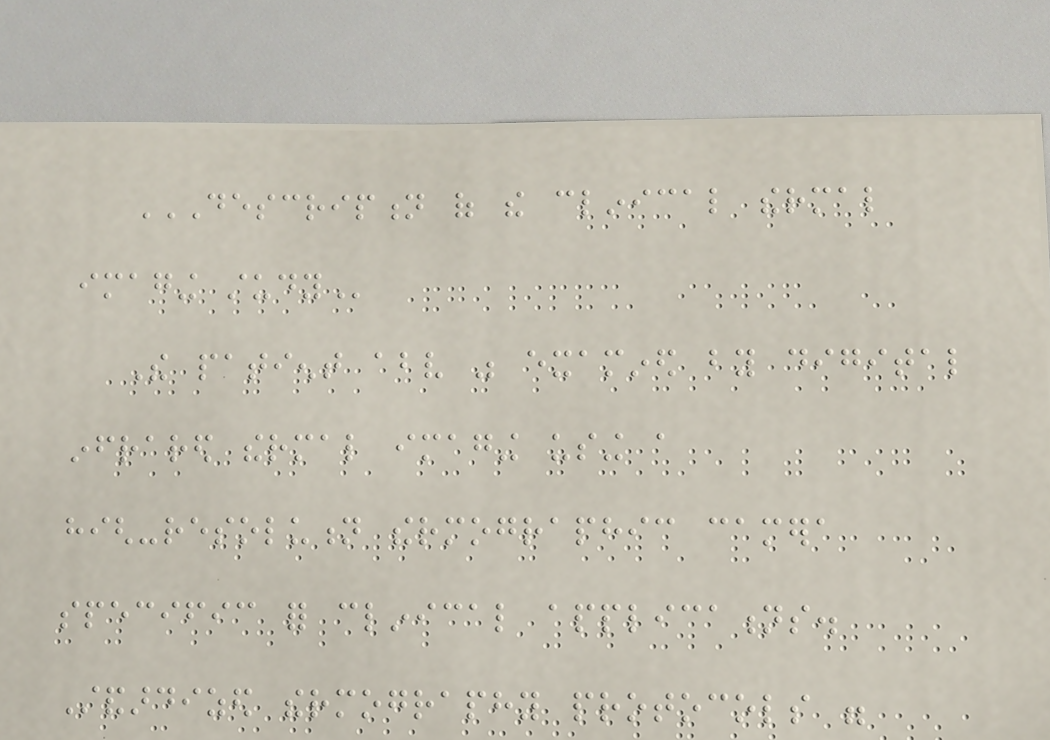DESCRIPTION OF THE CLINICAL THERMAL
IMAGING STUDY
The patient above was examined by digital
infrared thermal imaging using a
high-resolution thermographic camera
specific for clinical applications.
Standardized thermography protocols were
